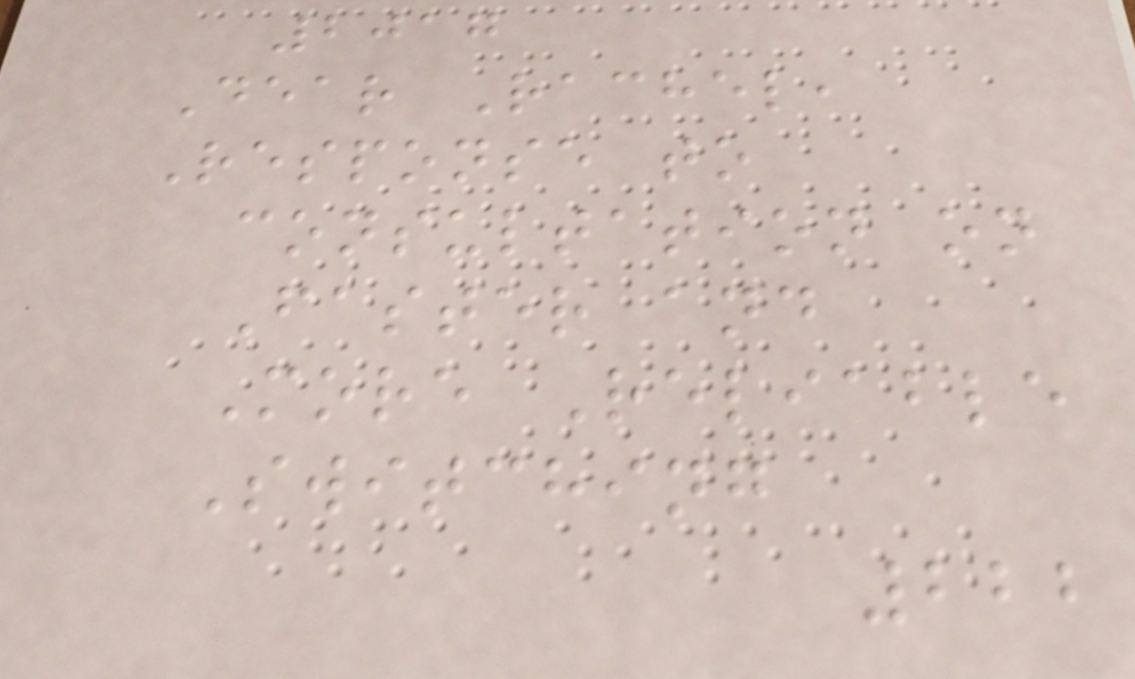2017
Dear Rachel,
Response to
consultation on
Faster and
More Reliable
Switching
222
